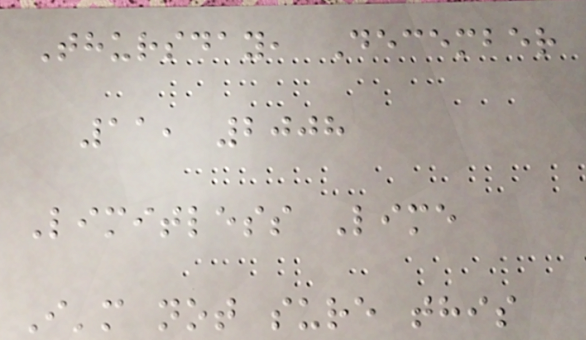Thursday, December
11, 2008
Limitless Lime
I'm not sure this
